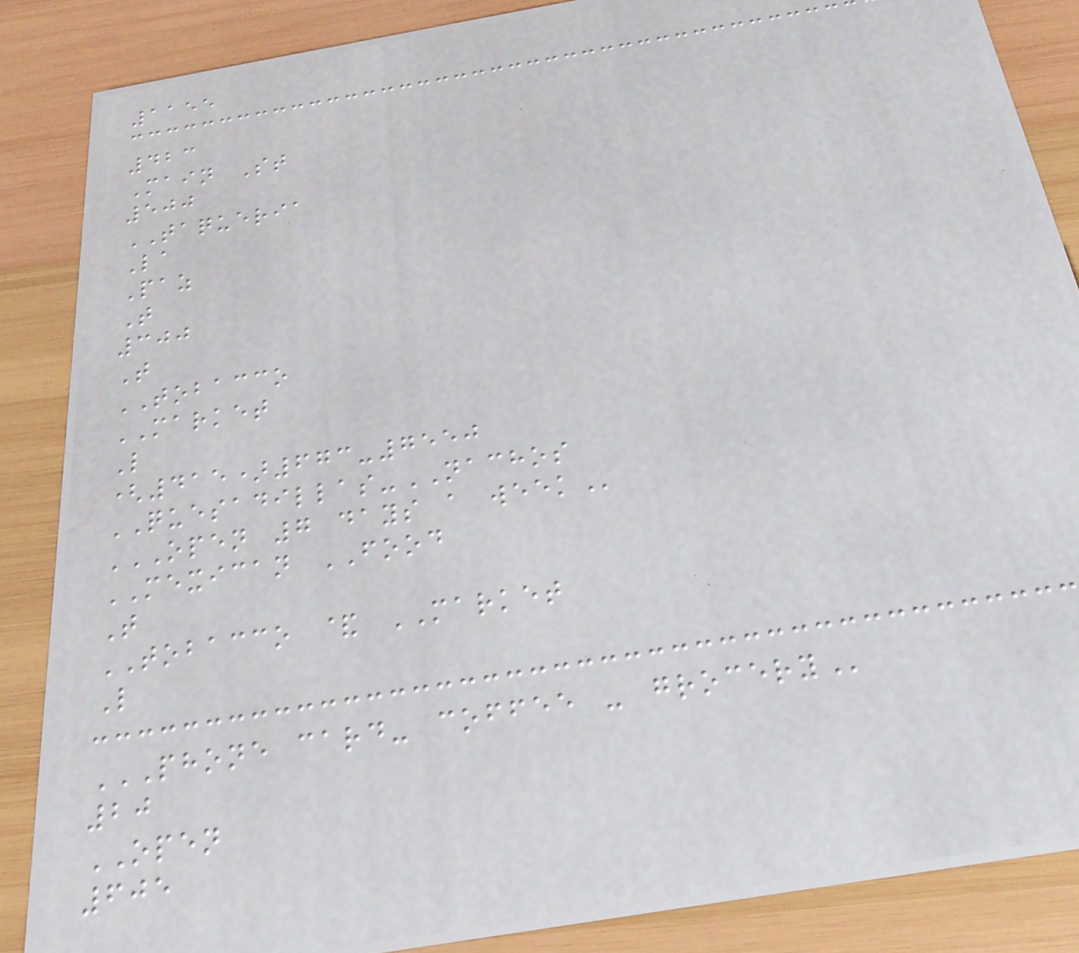1155
423
Main St
500
TAQUERIA
La
Paz
T
300
T
TOBACCO
MARKET
L
(415)673-7550
QUESADILLAS-NACHOS
OPEN 7 DAYS A WEEK
MEXICAN FOOD
T
TOBACCO & MARKET
L
PHONE CARD- COFFEE - GROCERY
20
OPEN
605
